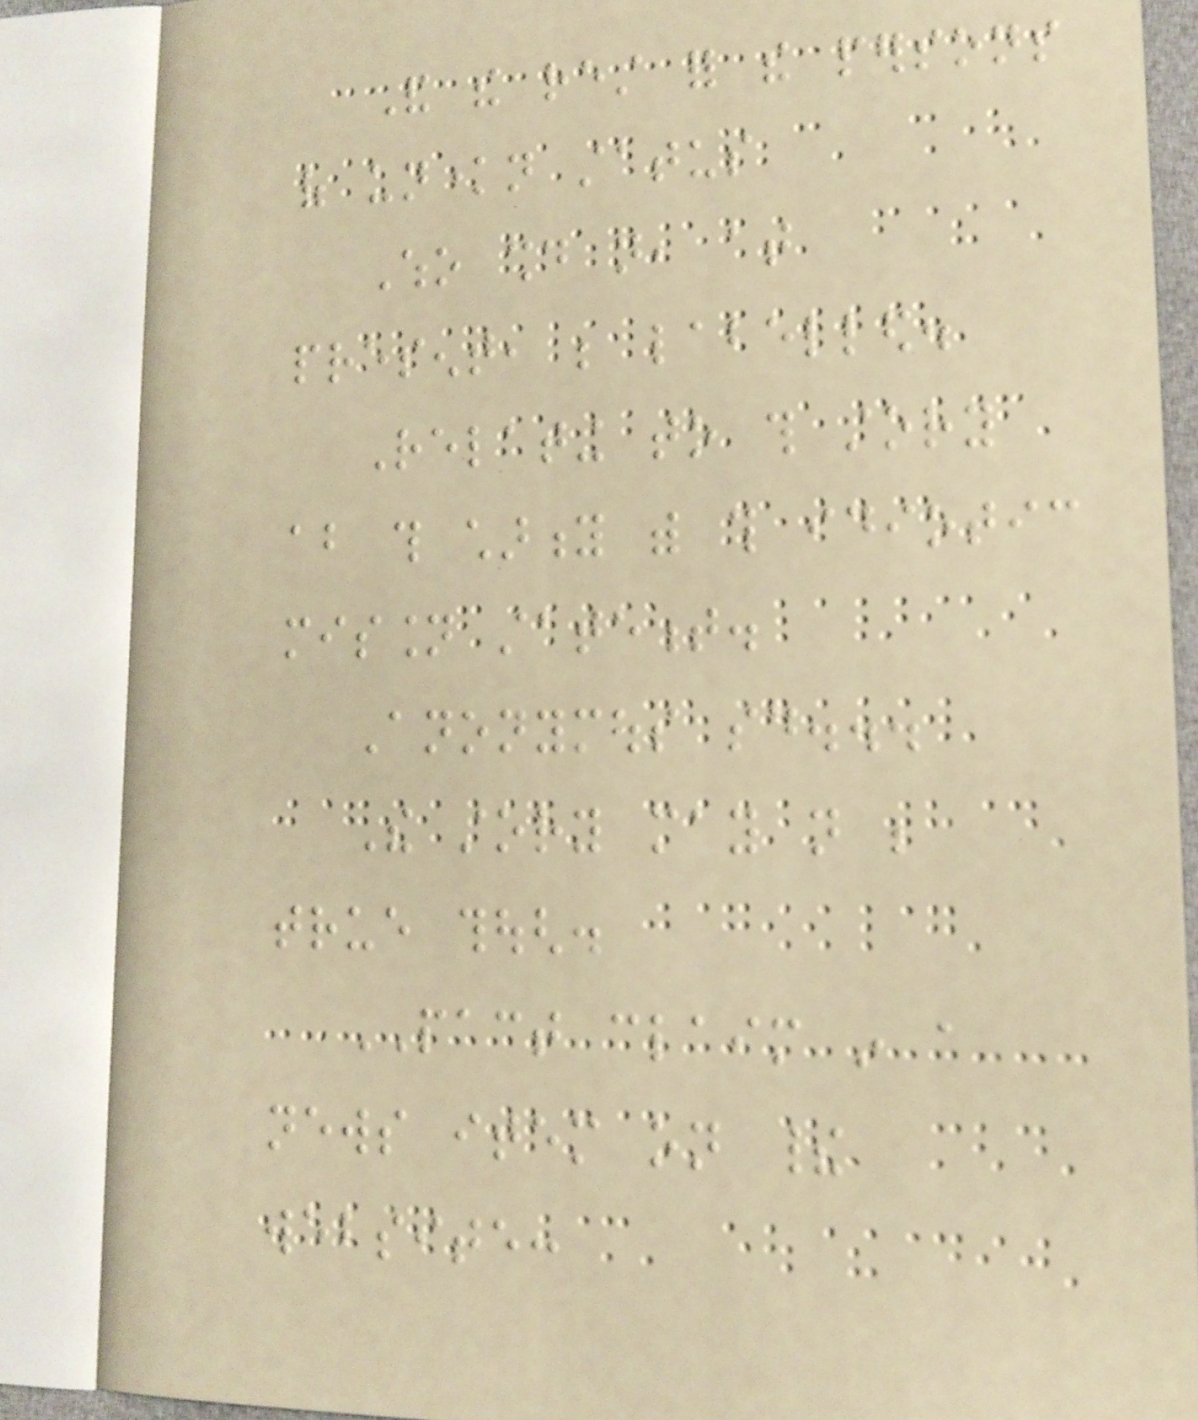And the rest for the persons
of unknown status
Who should not, at
present, be labelled.
Relating to this story
about this charity with this idiotic
mission statement.
Anonymous said...
The story may not be
true though.
PACT claim in a
news item on their
website:
